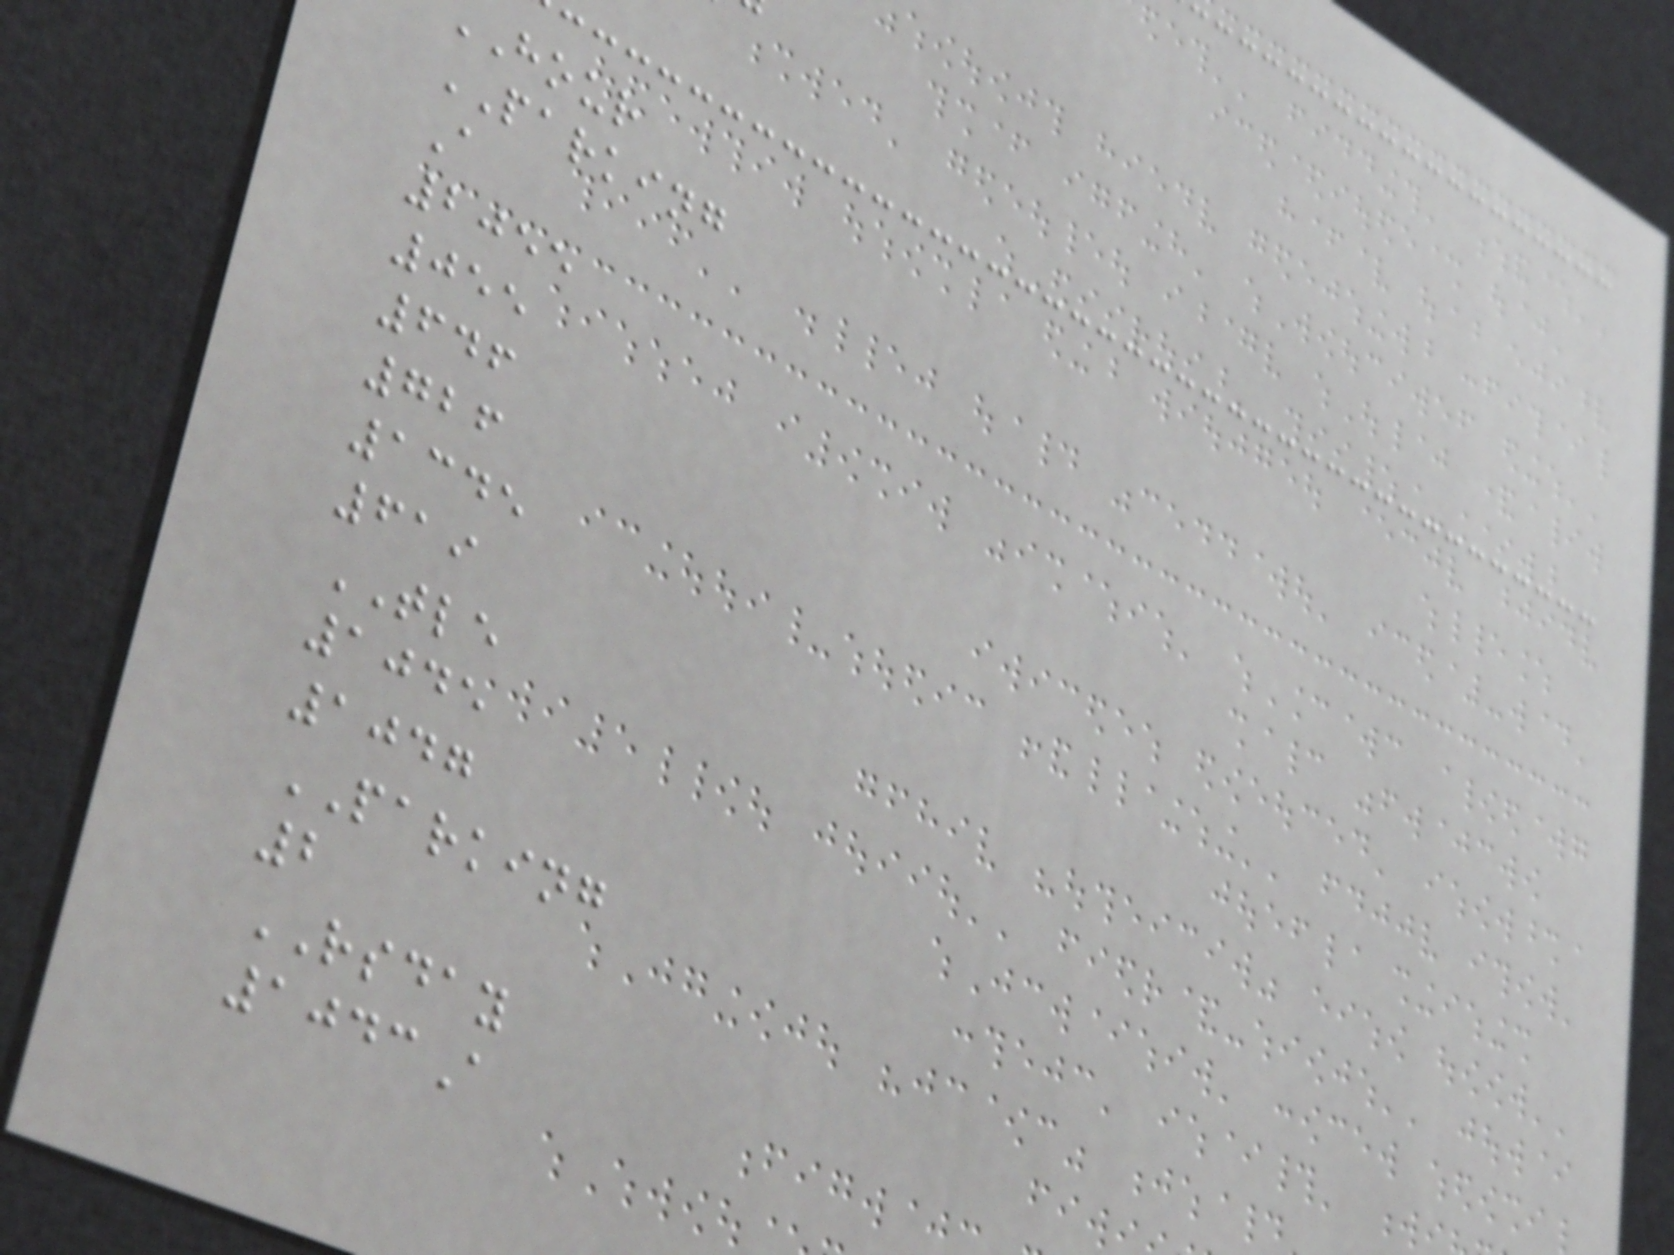hour
PARKING
A
2055
055
646
726
1345
619
TLE
1045
1047
PARKING
2
RSDAY
1043A
